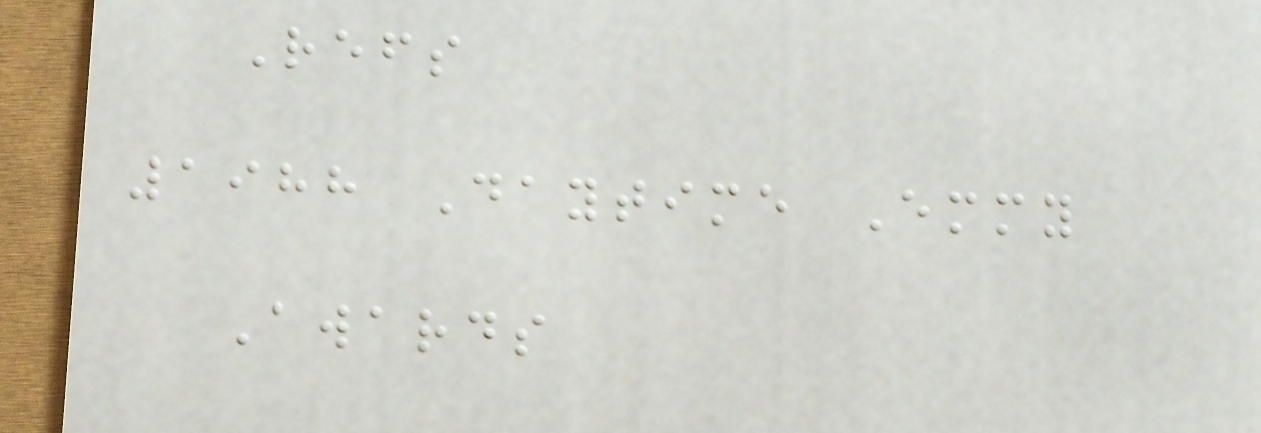Refs
1988 Daytime Emmy
Awards
